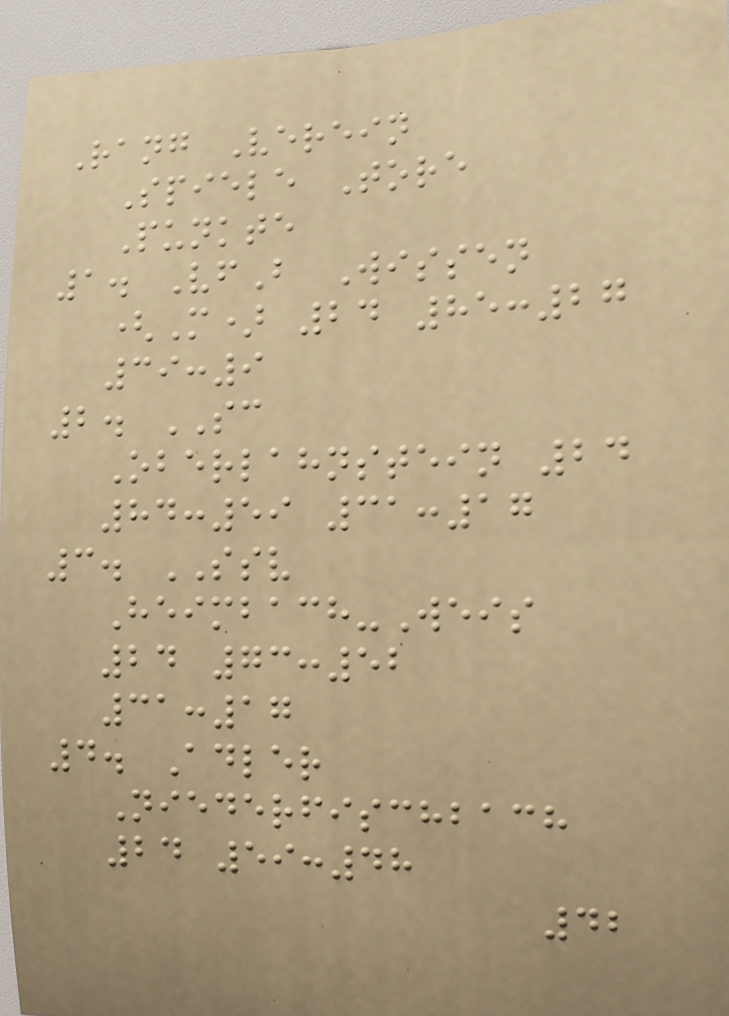Rang Verein
Spiele Tore
Punkte
1. VfB Wissen
(M) 24 85:27
39:9
2. SC
Oberlahnstein 24
84:59 31:17
3. SSV
Heimbach-Weis
24 73:52
31:17
4. Adler
Niederfischbach
24 59:48
42
